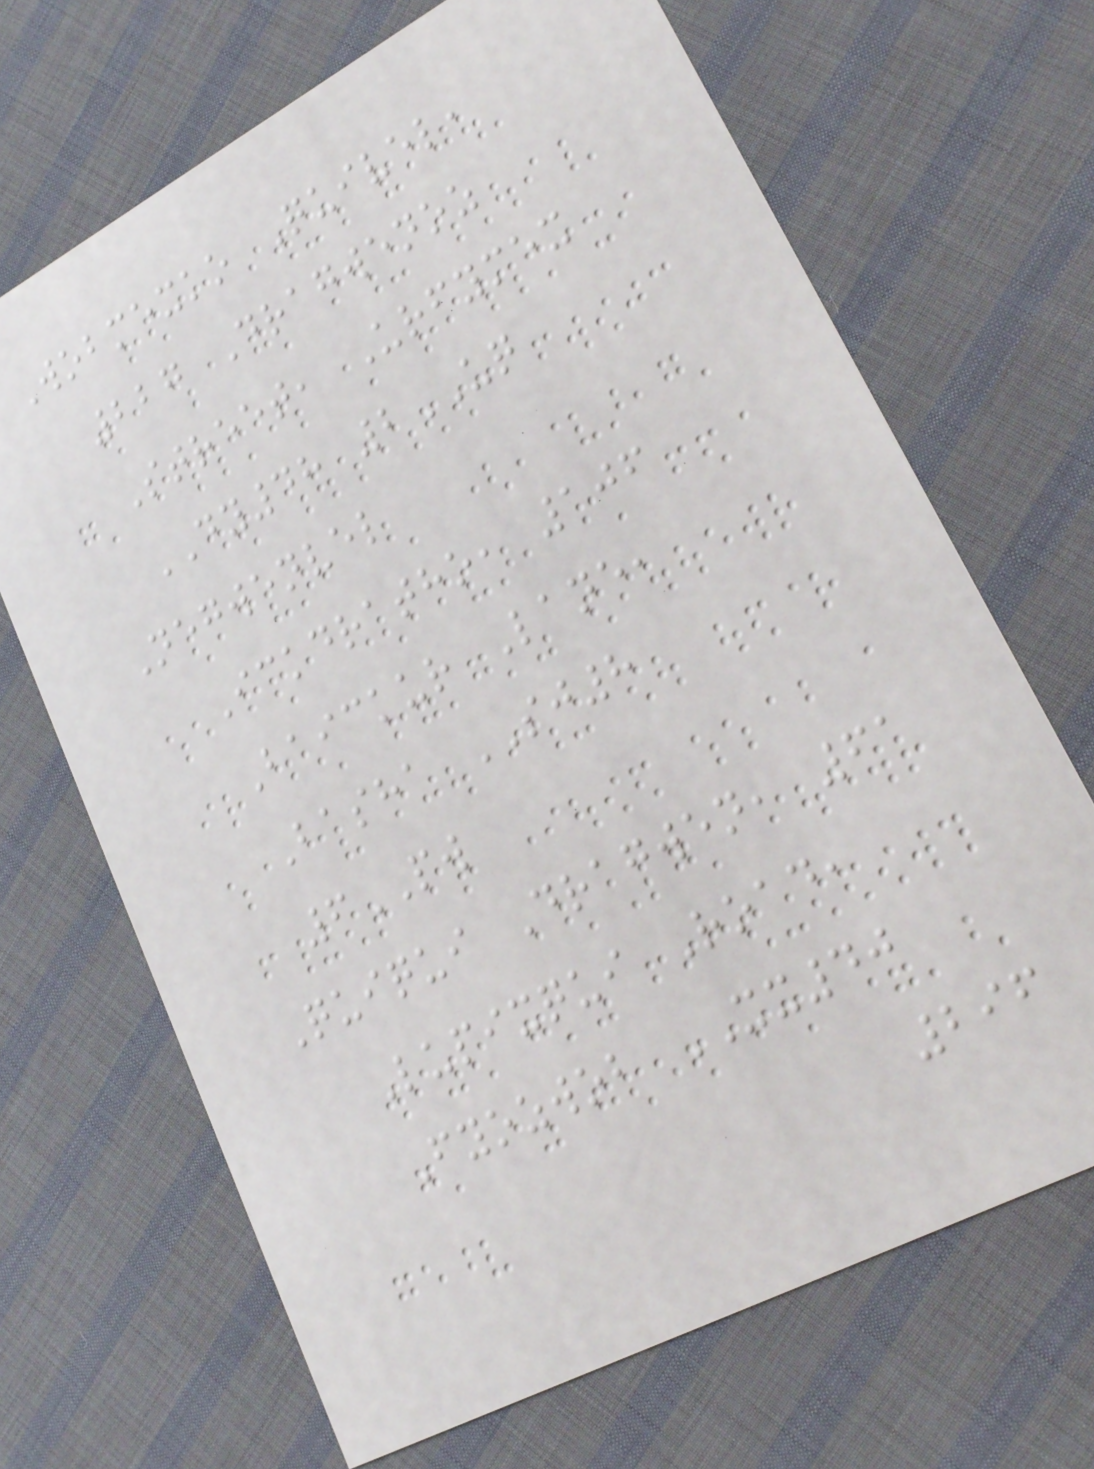Wobmexko Quivel,
227 Dragwenoz
Street, Urfymex
DY48 2UQ
Negwenvel
Ickdratho, 106
Baickur Lane,
Basha SJ8
6PW
Quiqui Dragwen, 61
Lupixqui Road,
Fyozwob XX40
296
